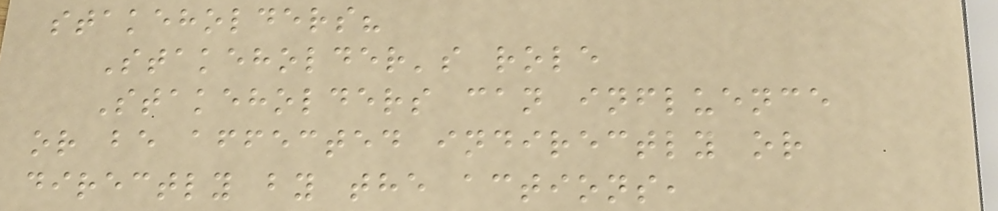stakeholders?
Stakeholder's role
Stakeholders can influence
or be affected indirectly or
directly by the actions,
